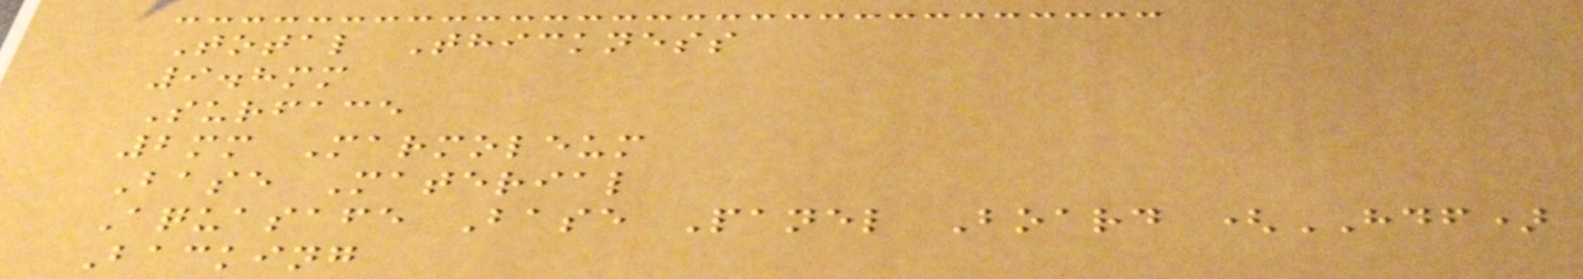Total Thickness
9.8mm
Surface
2mm Marmoleum
Base Material
Aquasafe Base Panel Board (HDF)
Backing
